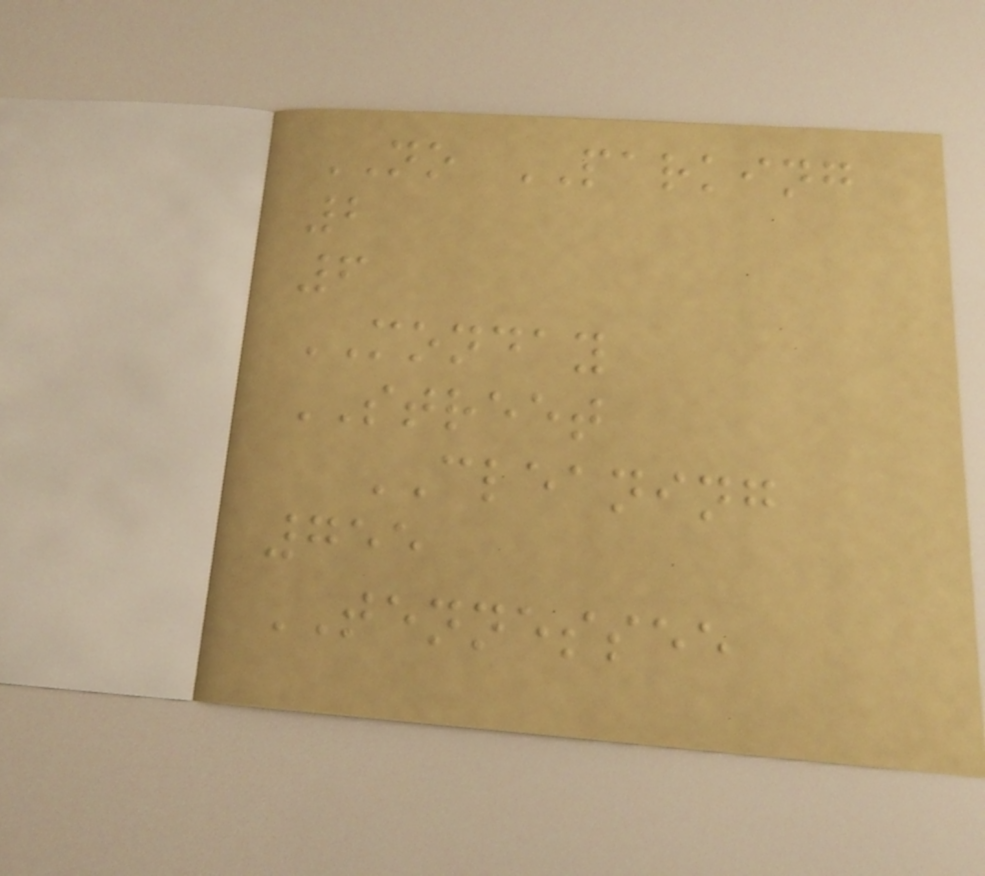NO PARKING
2
6
MONDAY
STREET
CLEANING
755
TENNESSEE
